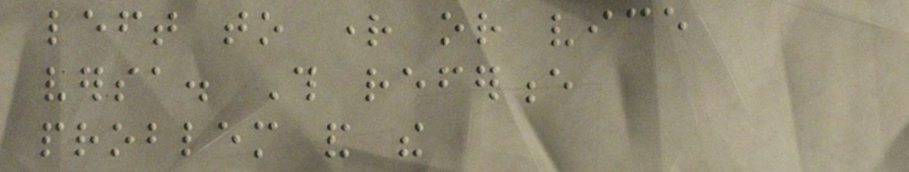left to right or vice
versa. This reference
problem and the
